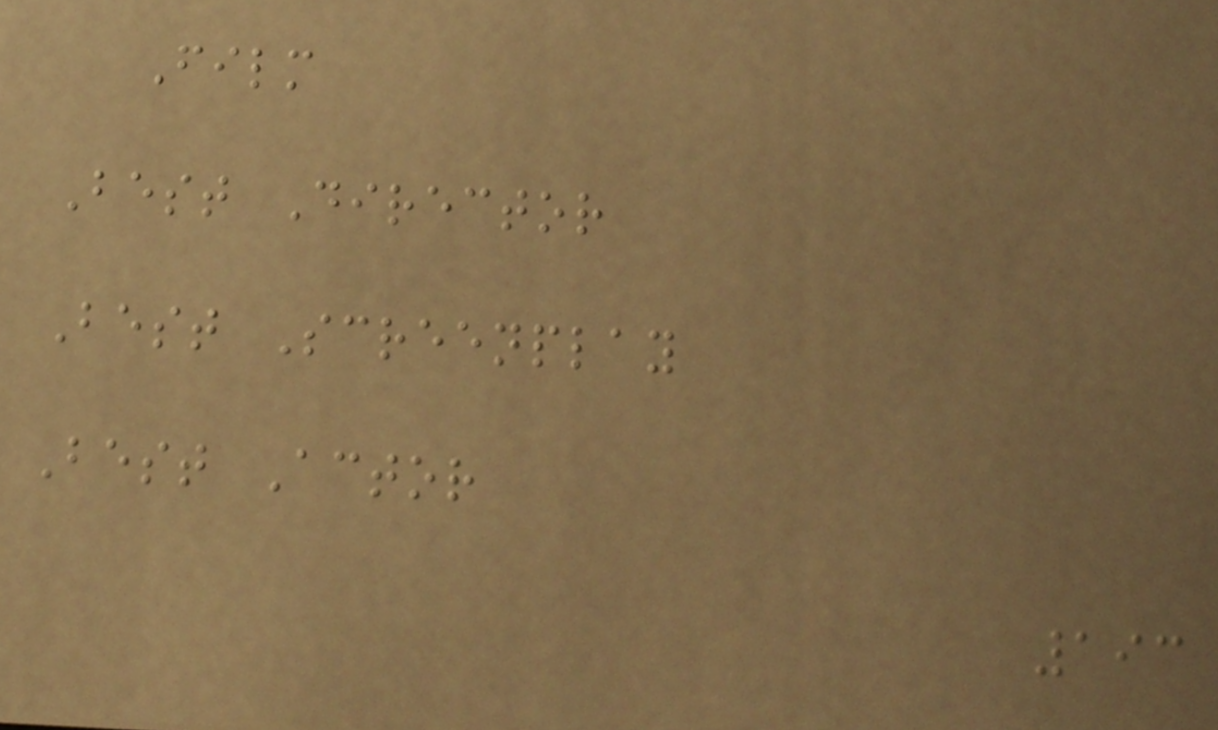Film
Best Director
Best Screenplay
Best Actor
193
